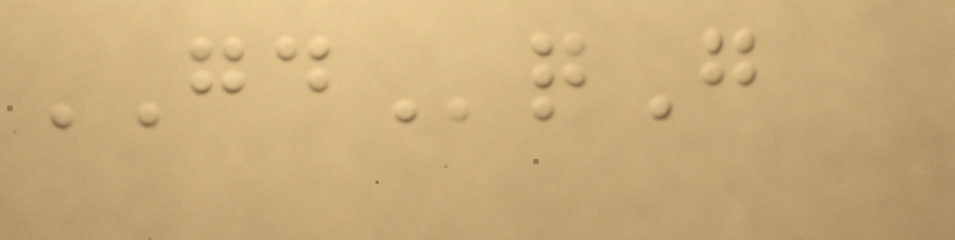GDqG
